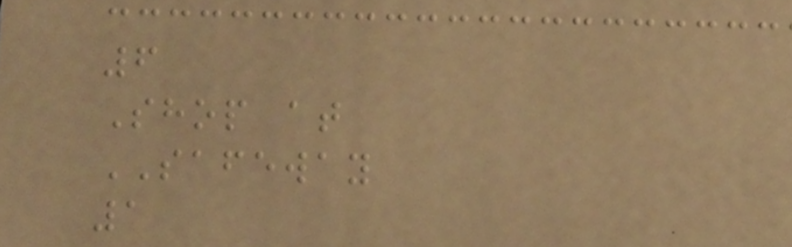6
Shop at
SAFEWAY
1
